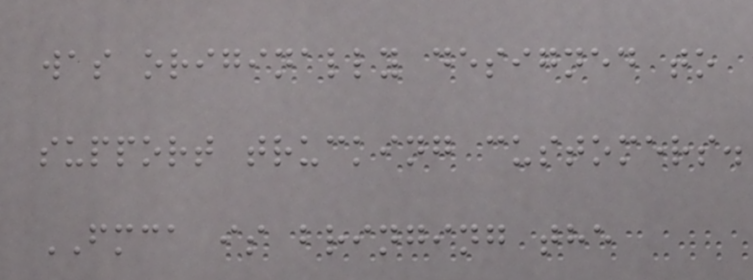was originally designed to
support trucking customers.
FMCA is bringing the
